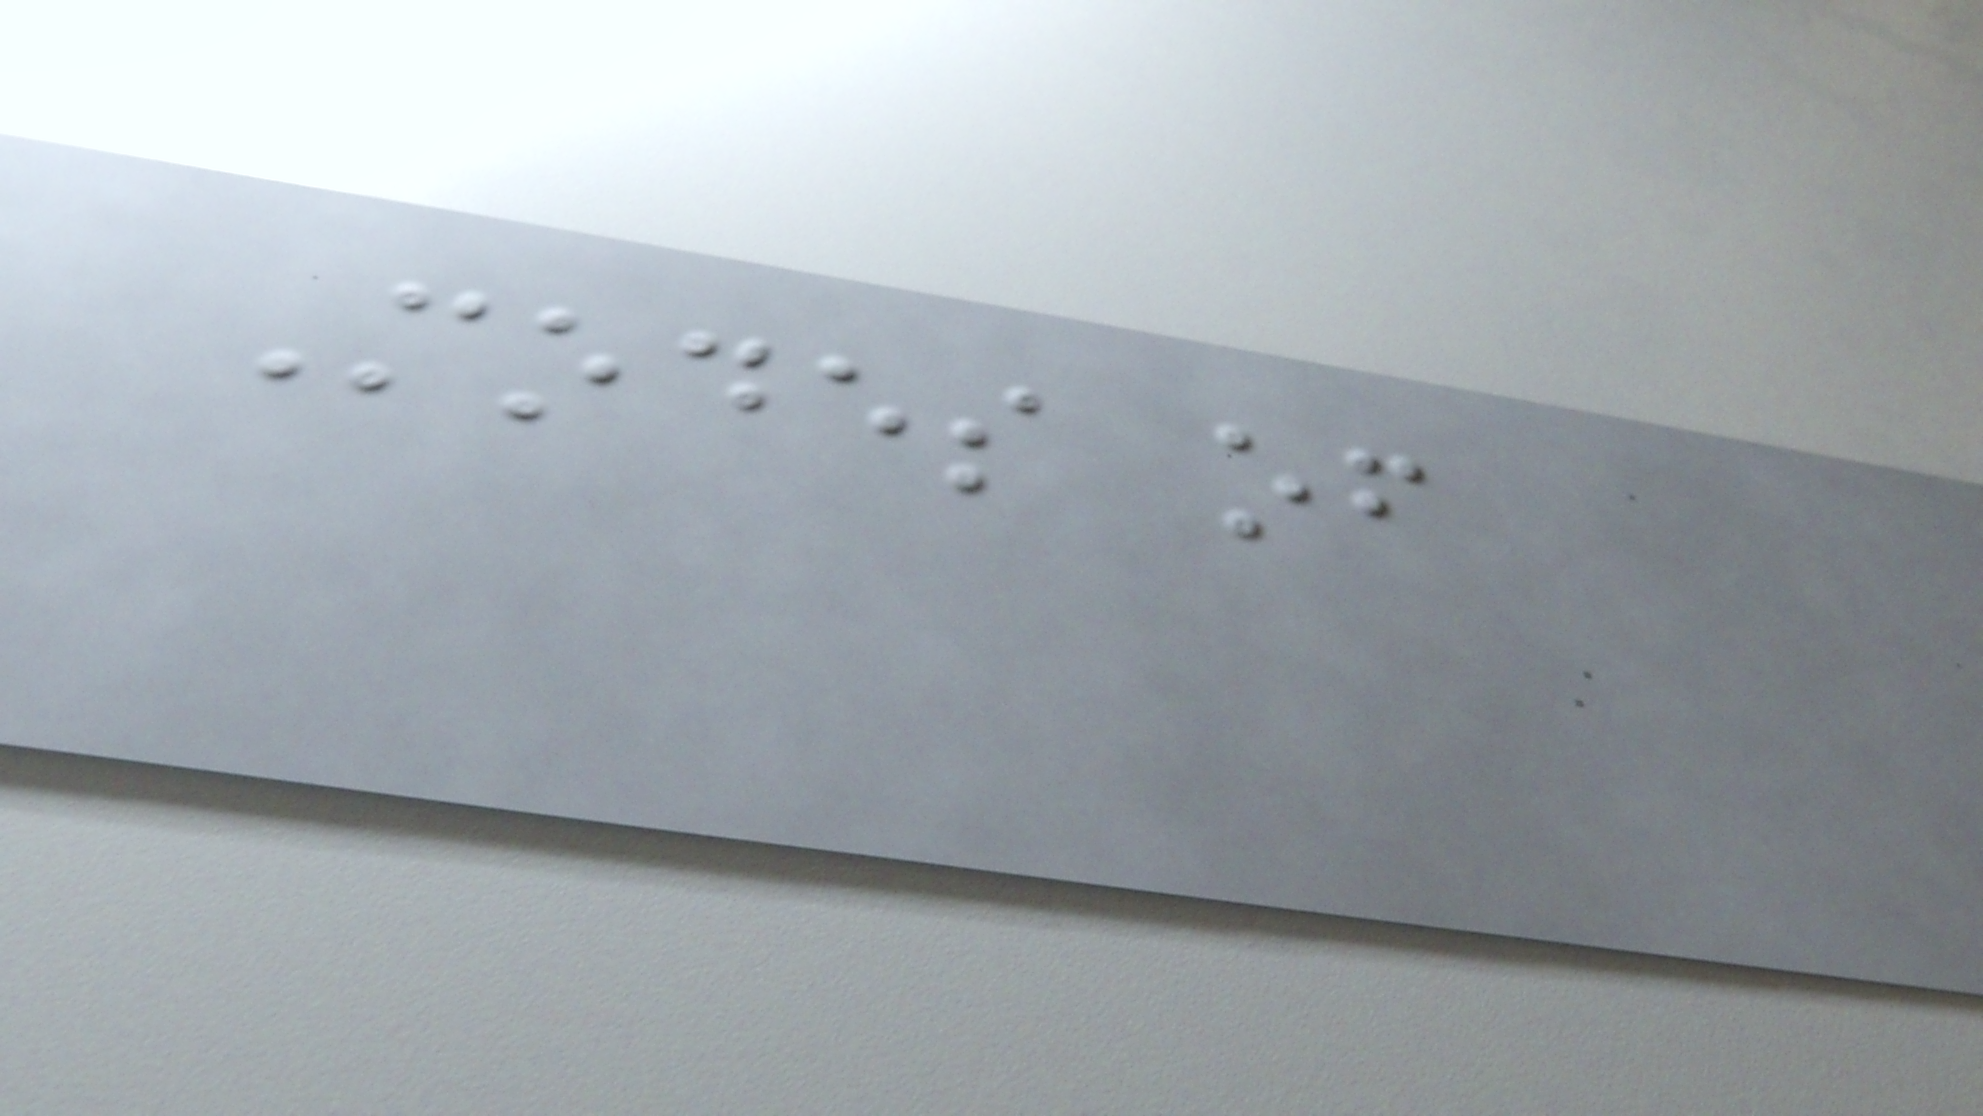Modes of
